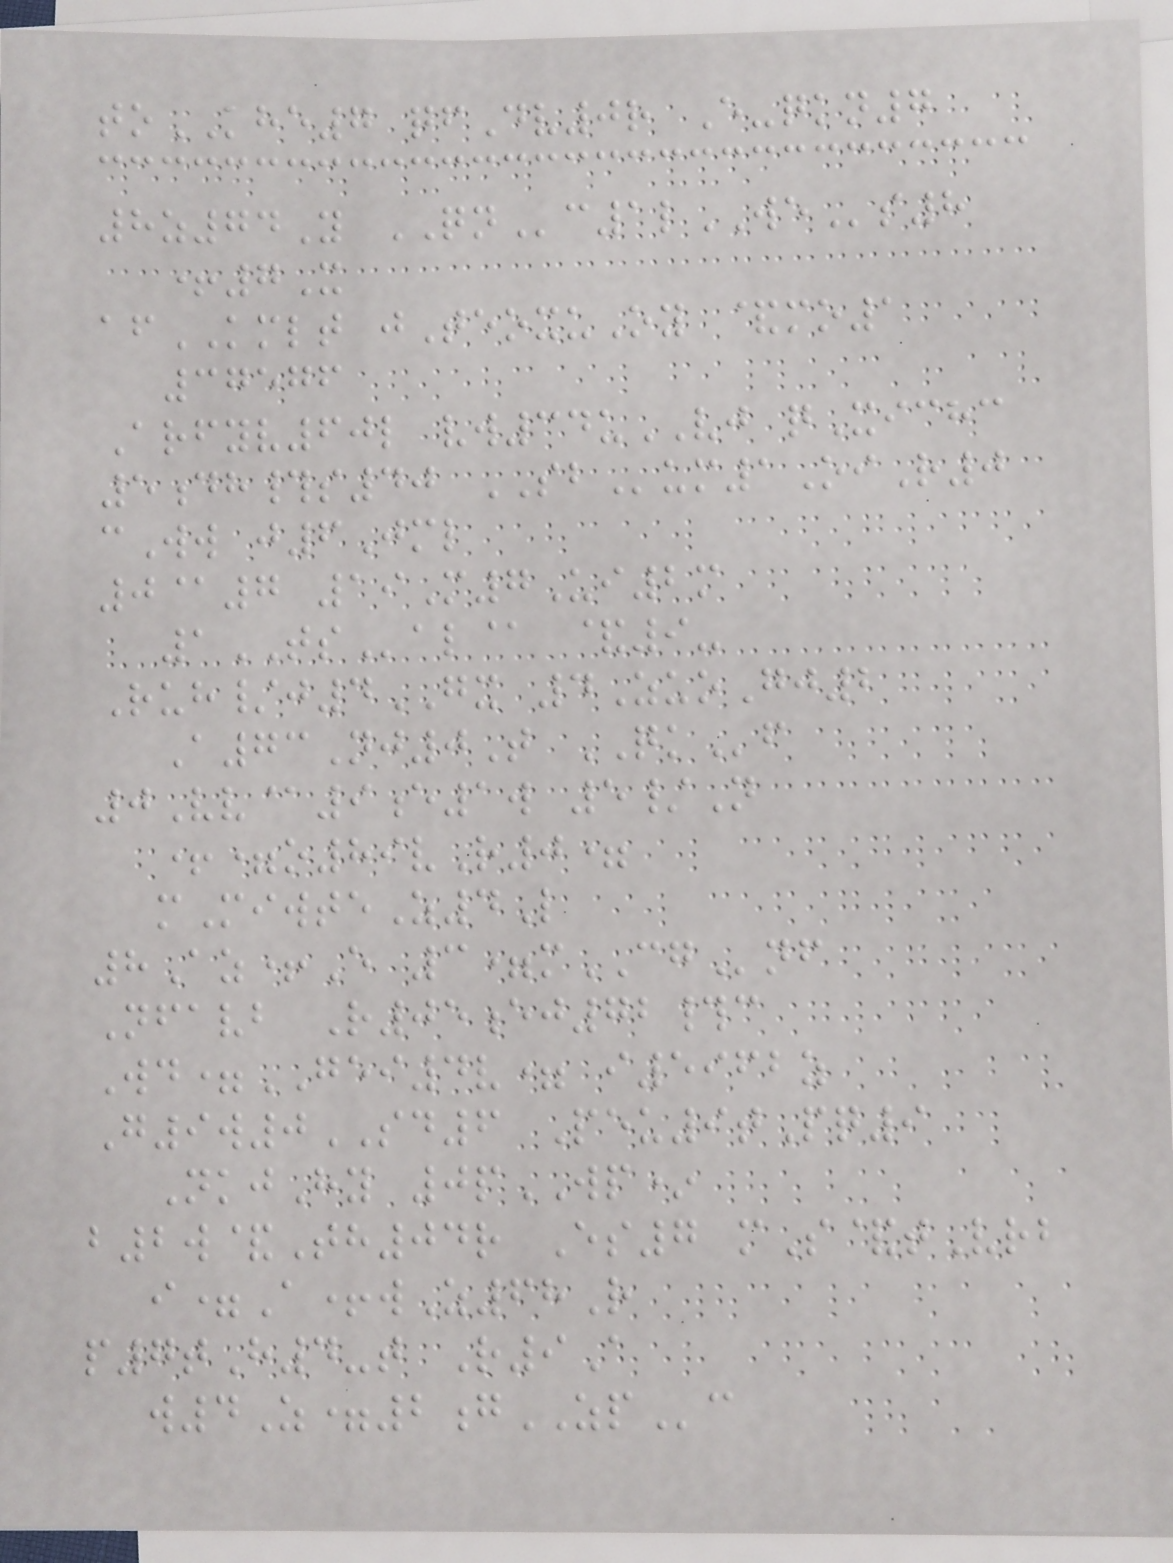toKHE7 qfDv0r E-qkn7
8z74Y QNc1lWEs8
+7X
afKMLT jTeoxuOy &mo1
37576
Arfyv60l vw34uVJ qXichc
5dh#s40 SBum1OiR0
cWw j6Jml
0@7 19M7Ui2m
1TSal@ &9-
Ruh/j4GX 4ZuoGj2
A73Nj0T QKf
0Vv@9e1w 5/N
+=o89vR0=
mMiwteZ4L
8Az+E 3=mCGnf
Nfavb R05ej72#c
Wd=GEI4v= i5962z
G9w0SD6 Peu9tPq9
NkjHy 0pWP*
b2w&Th04r Es7 mS&tVrb
i=A+wZ68R
p7tH4-t R9A
w4Z=2gZPc
